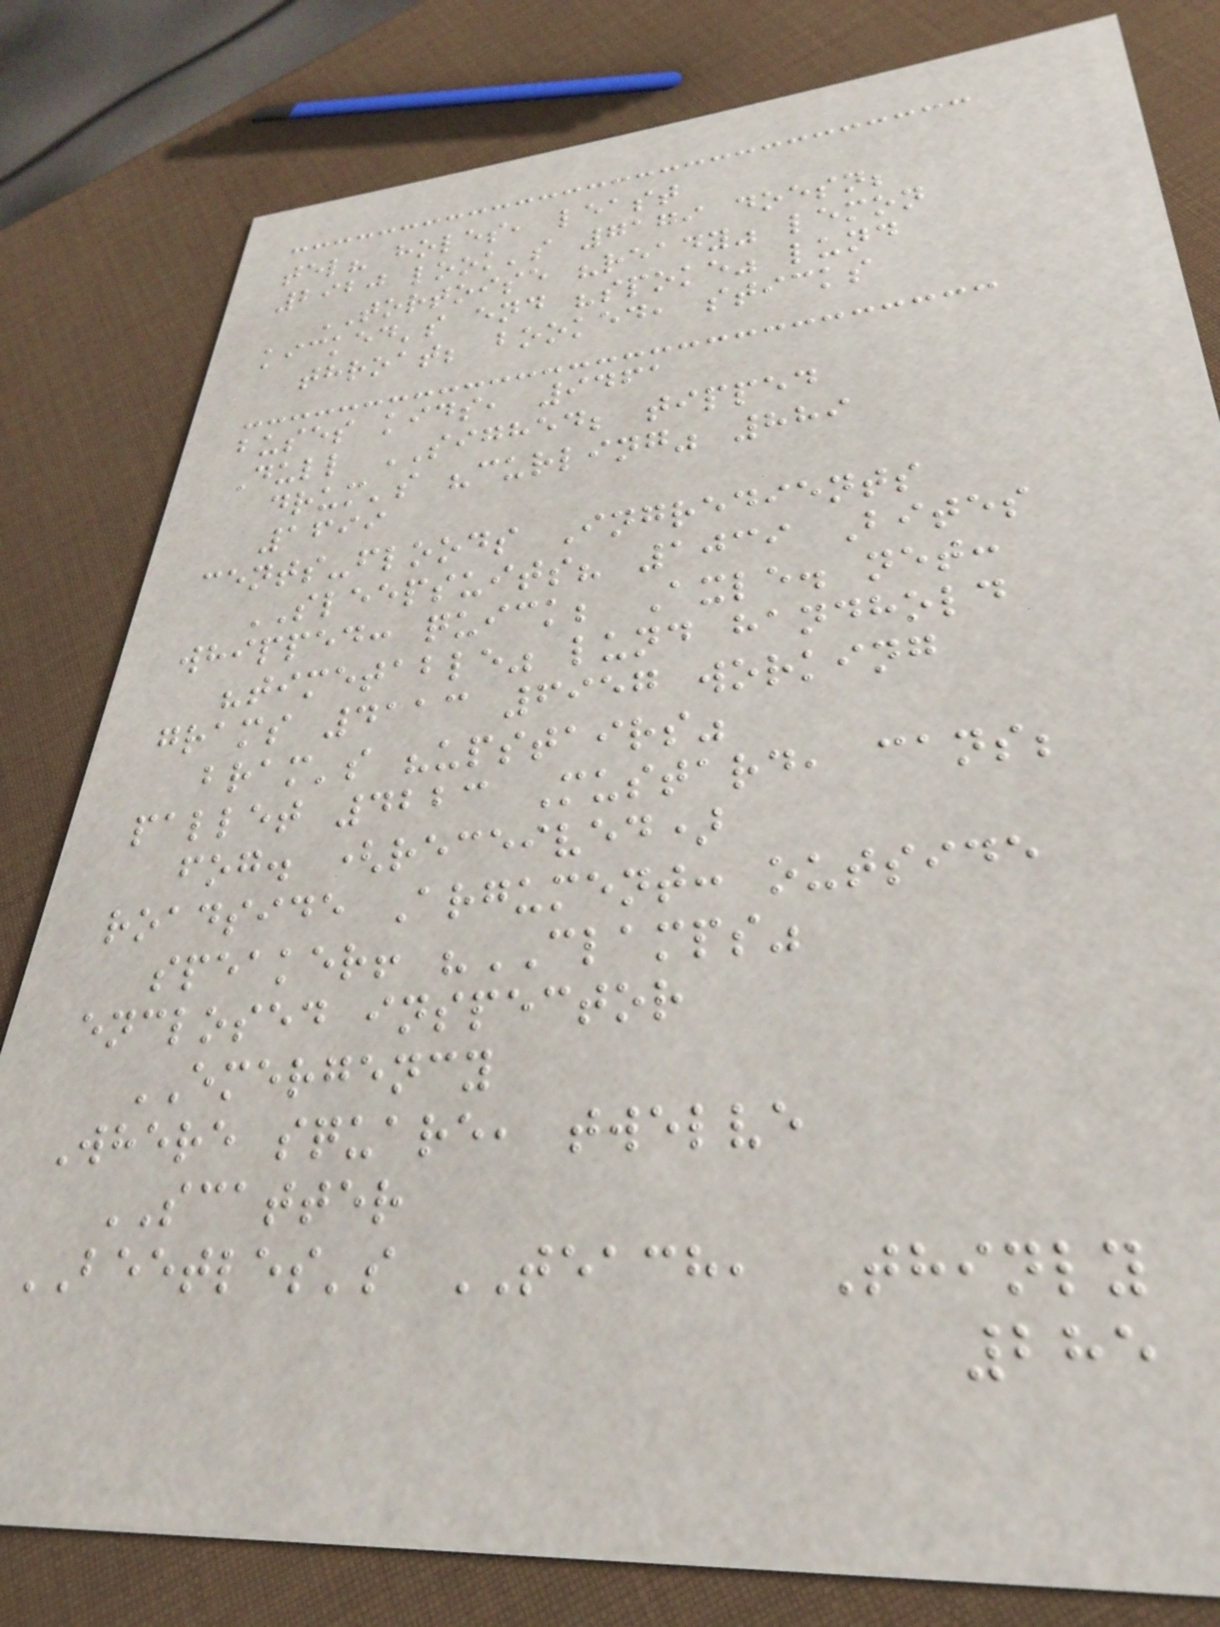tel? holes, least
2920 look's 7179 doesn;
TORTOISE "ready" lemon
kicked's end "spoke" lund
throat; booked, sticks
buses kids, 9461
Dull SIGHED; tipped
drum's "curling" 889
1699
cents-floods Ingredients
SLEEPSUITS? 1039 Bites
whipped: quick; Axle. net:
"timetable" lund handhold
grams 4113 6957 working
bram's "upstairs"
pallet 4223 Mustard, cans;
fog. (received)
roadside Argument: outside
speaker! "CLAMPS"
enclosed inspector
EMERGENCY
Where square, twelve
SCATTER
BEETLES's TEACH, Thinly
285
